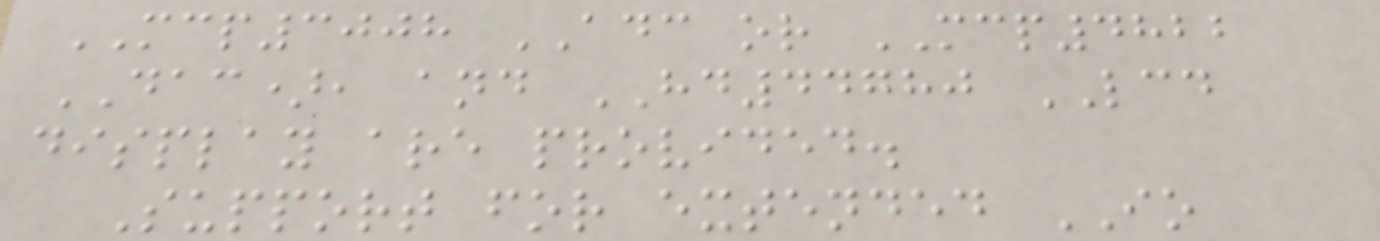MCP3008 ADC or MCP4822
DAC), and HD44780 LCD
display are provided.
Support for extended IO
